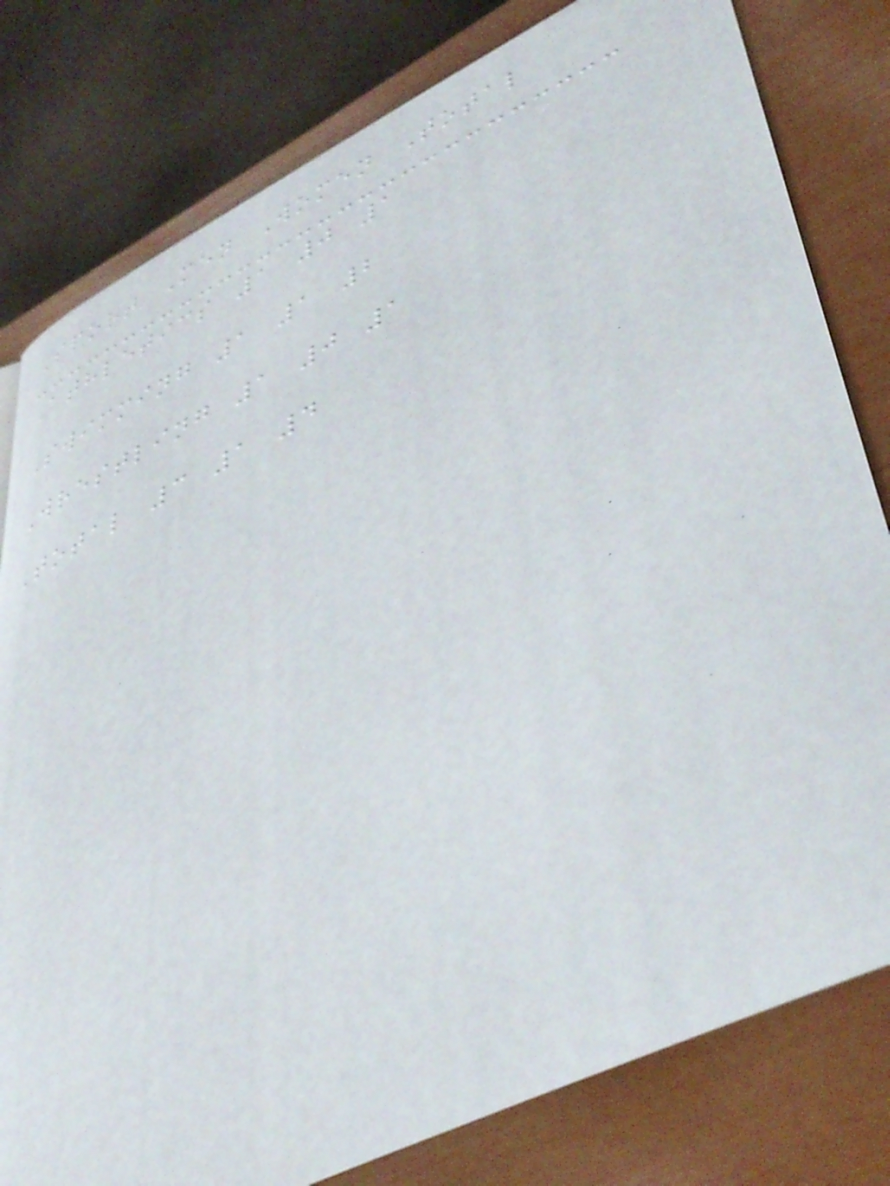Sport Men Women Total
Athletics 1 0 1
Swimming 1 1 2
Wrestling 1 0 1
Total 3 1 4
